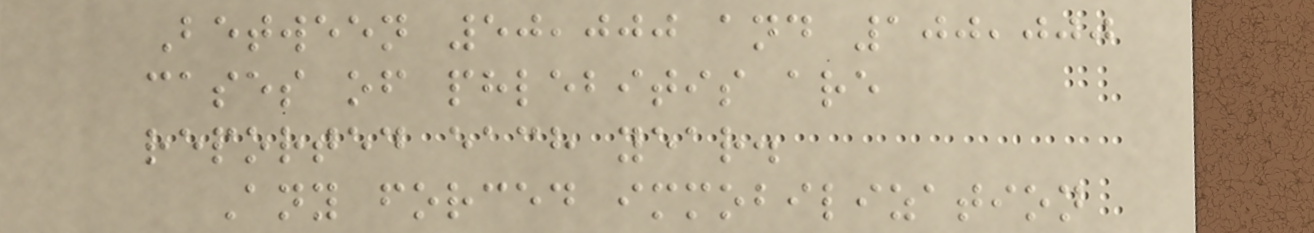Between 50,000 and 100,000
cases of phlebitis are
reported each year.
Any forced immobilization
